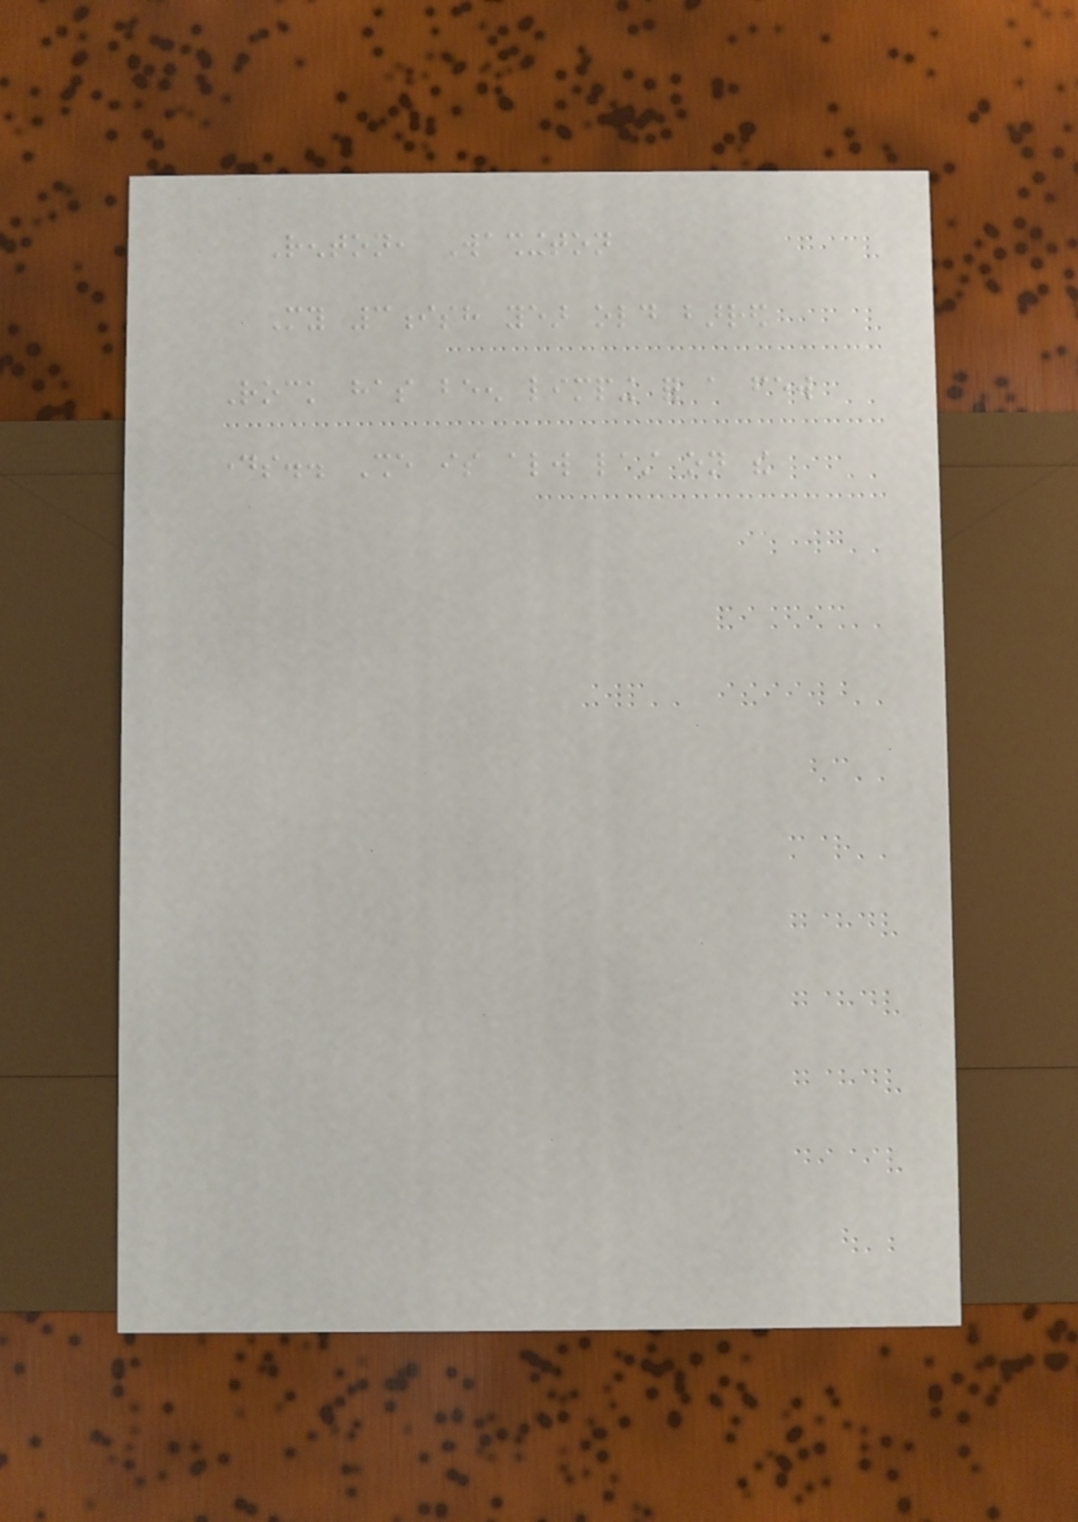Renton, Washington
My 3ish year old barred
Rock has been limping for a few
days.. She is always last on the
